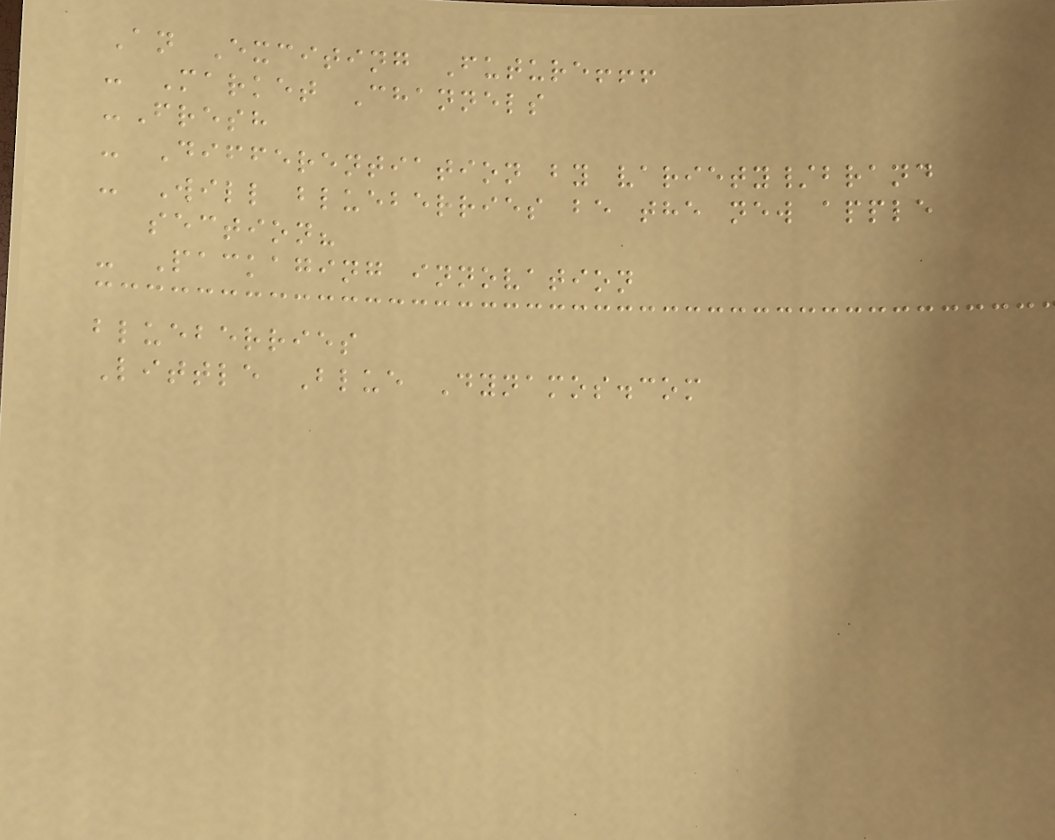An Exciting Future!!!
- Market Channels
-Fresh
- Differentiation by variety/brand
- Will blueberries be the new apple
section?
- Packaging innovation
blueberries
Little Blue Dynamos.com
